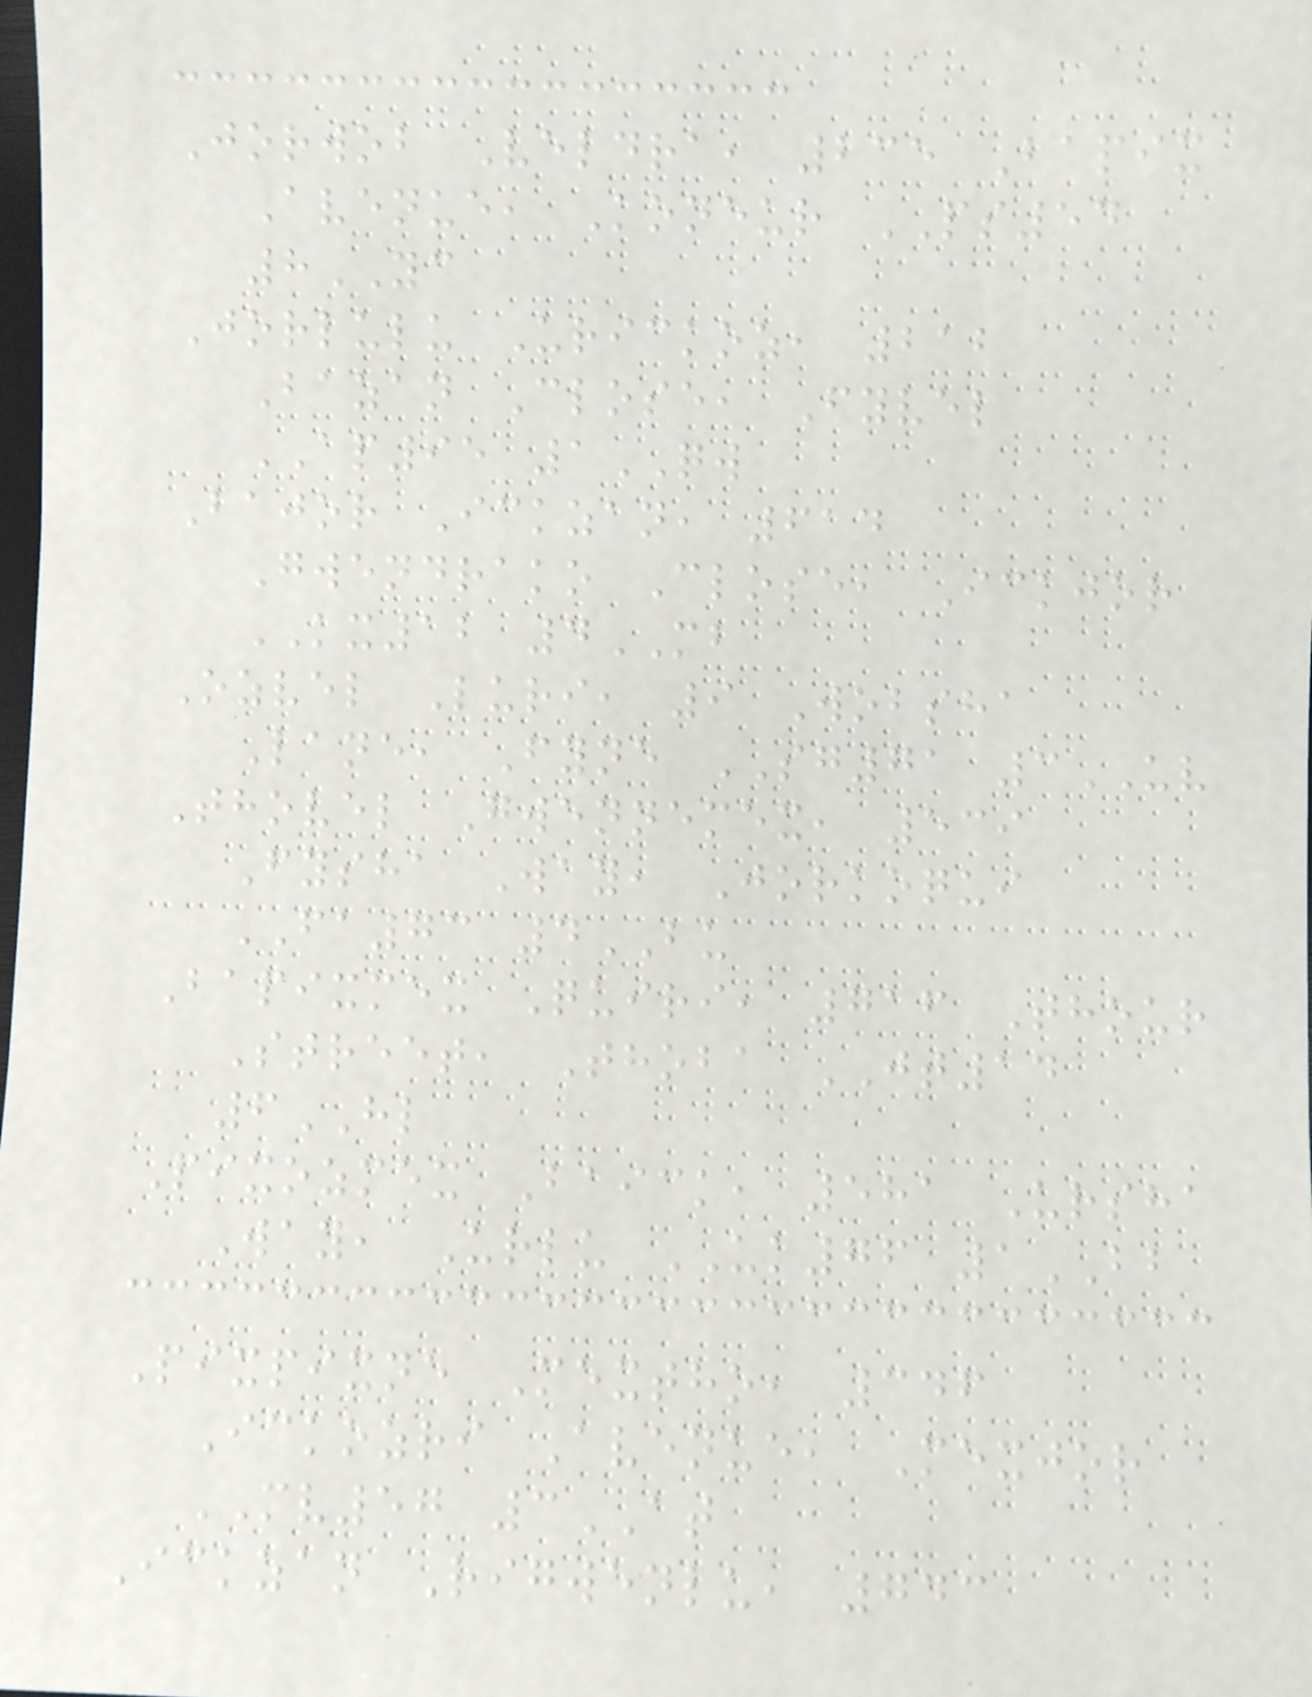Jorwob Veldra, 235 Bapix
Avenue, Koneur PS54
8YC
Jorlulu Urickoz, 212
Bazan Close, Fyvel
AP95 1QW
Bajor Ickzan, 614
Gwendrako Close, Ickjor
KX12 4MB
Ozvel Luri, 9 Wobsha
Lane, Fyne SG71 3UV
Thovel Gwennemex, 539
Fysha Way, Jorkoqui
FA73 4BU
Bapixmex Quiri, 716 Thour
Street, Thoba JT14
6HL
Pixozmex Baick, 581 Ursha
Way, Urlu UK76 1BB
Pixpixne Mextho, 346
Ickozri Avenue, Mexjor
MV57 3AT
Ickzan Rigwenlu, 743
